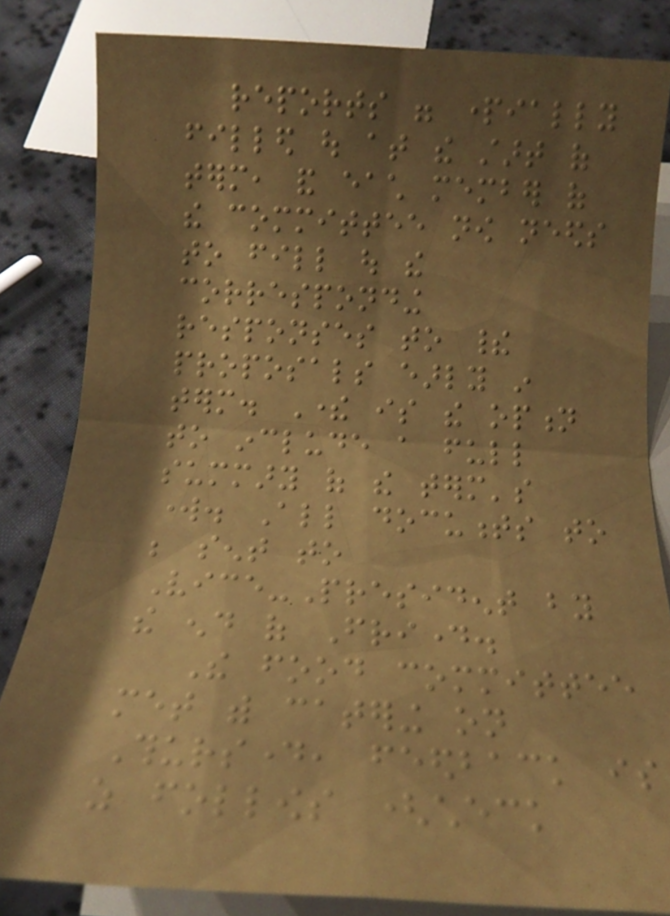reports were partially
filled out at the start of
term, and each member of
the committee now needs
to fill out the
corresponding
responses to their
proposals early in
term. There is the option
to include a full
summary of the term's
work. All documents to
be sent to
Vice-President by
the end of Friday.
The food committee
met with catering on
Thursday, feedback is
as follows (check
